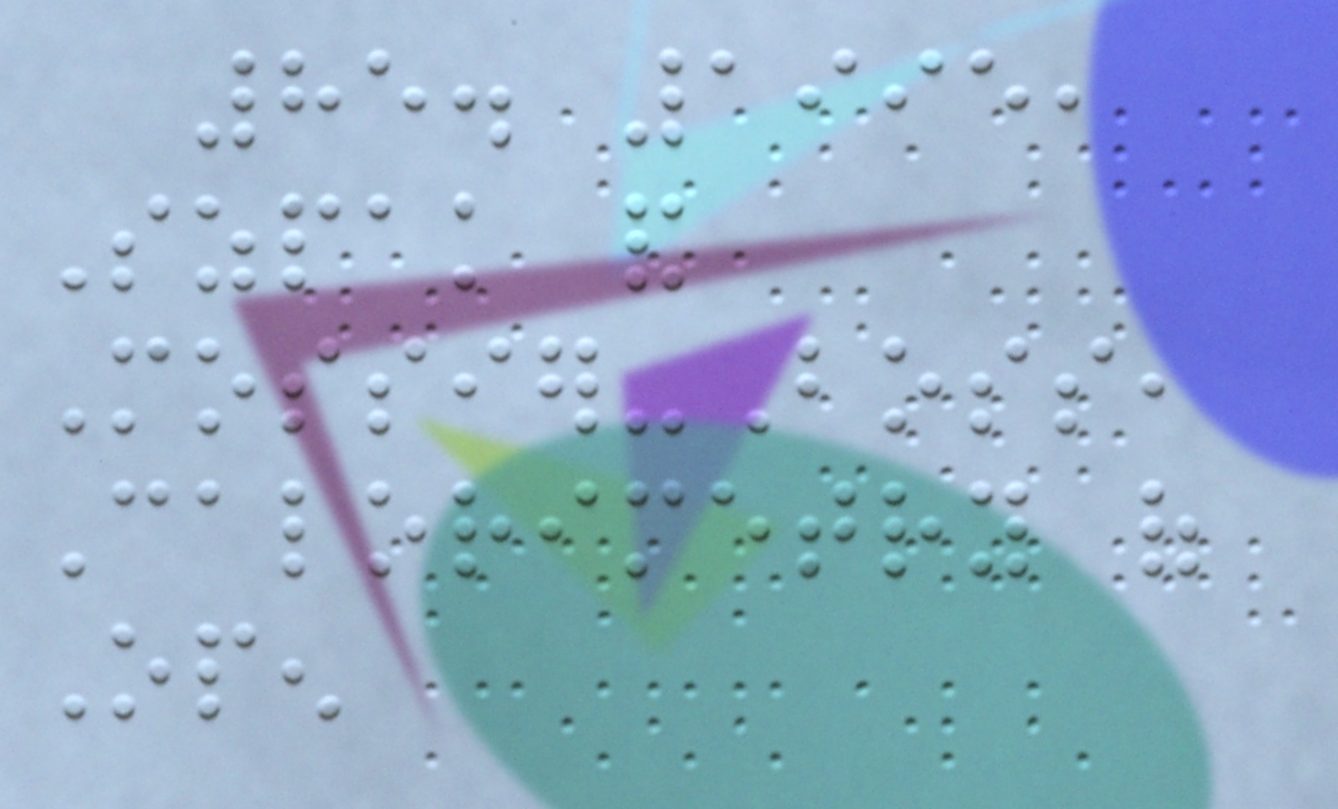85. 1995,
Szpak and
Mossier-Boss,
Calorimetry of
Open
